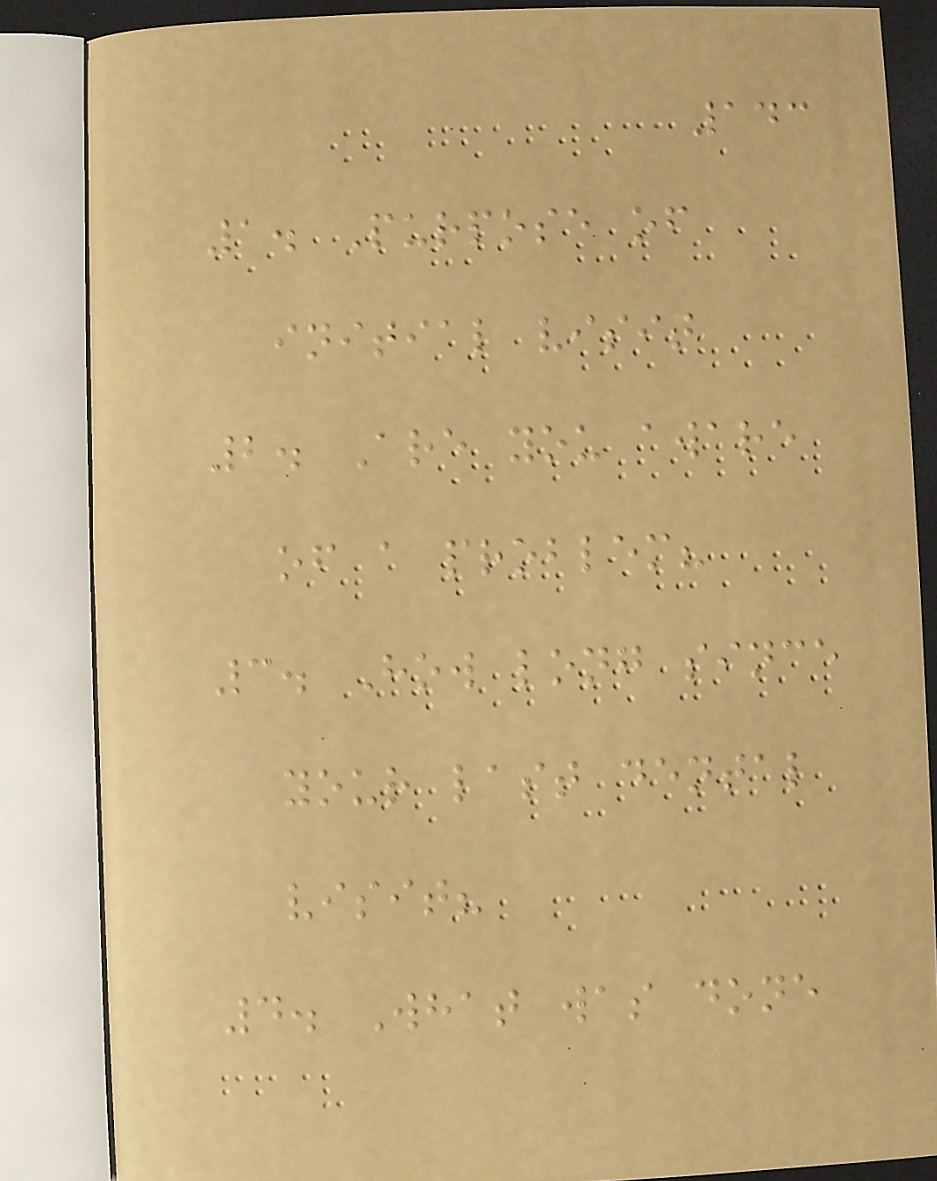143
1. Purpose of
initial visit
2. Are you aware
of a problem?
3. How long since
your last dental
visit?
4. What was done
